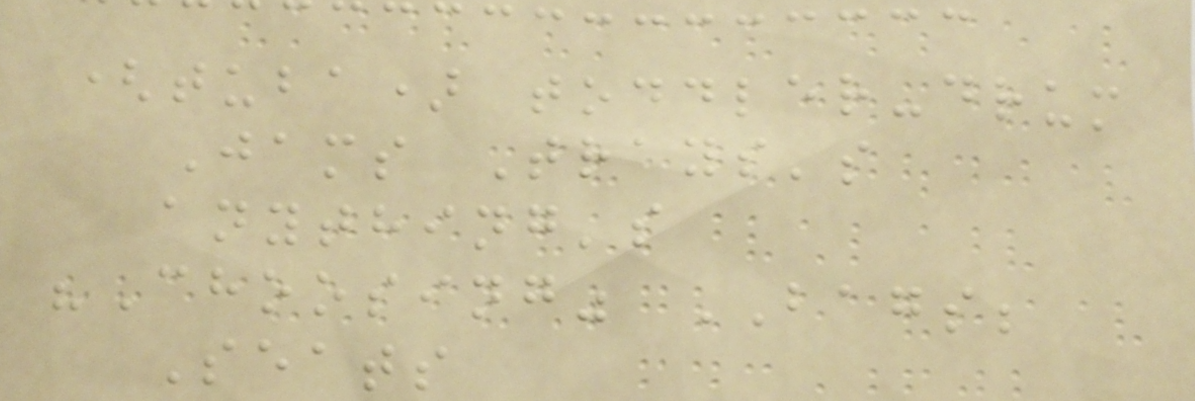(tuba) toddler-drum
Jams Trays's
anything's
"Choosing" BAGS;
Seats
